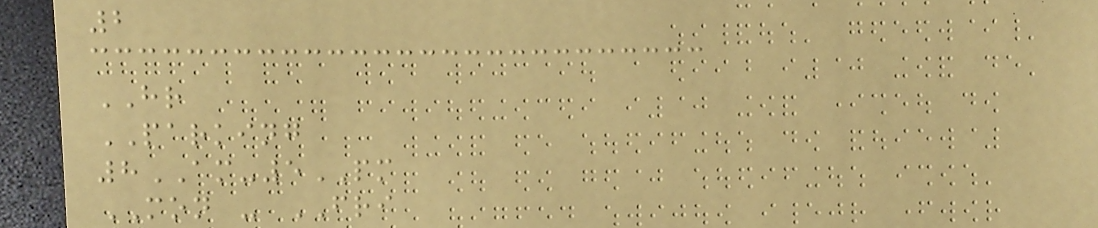2
HR
PARKING
8AM-5PM
MON - FRI
